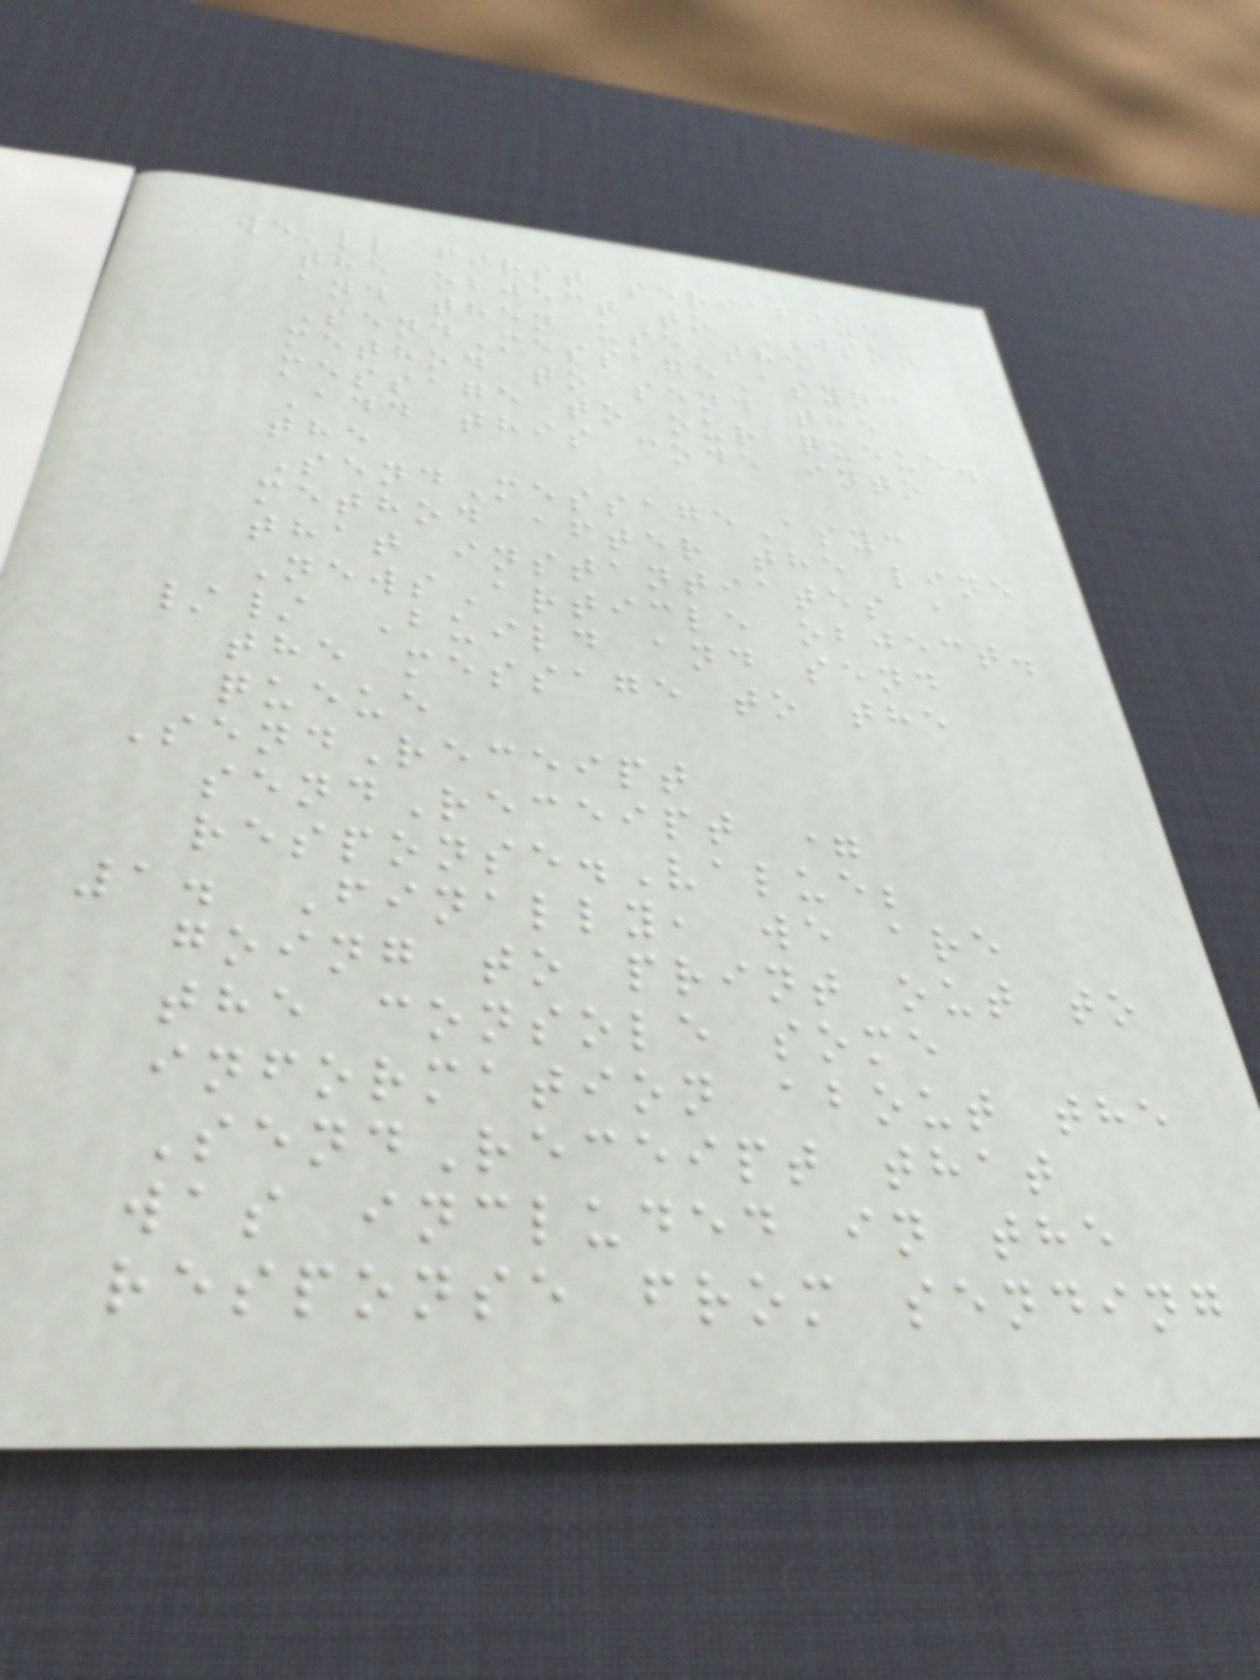we'll first serialize
the object to JSON
and then use the
SendMessageAsync
method to send the
message to our queue.
Add this code into
the
SendMessageAsyc
method after the line
that instantiates a
NewsArticle object.
// Build and send
the message to the
queue
SendReceipt
sendReceipt =
response.Value;
1. Finally, we are
going to print out to
the console some
information about the
SendReceipt that
was included in the
response from sending
